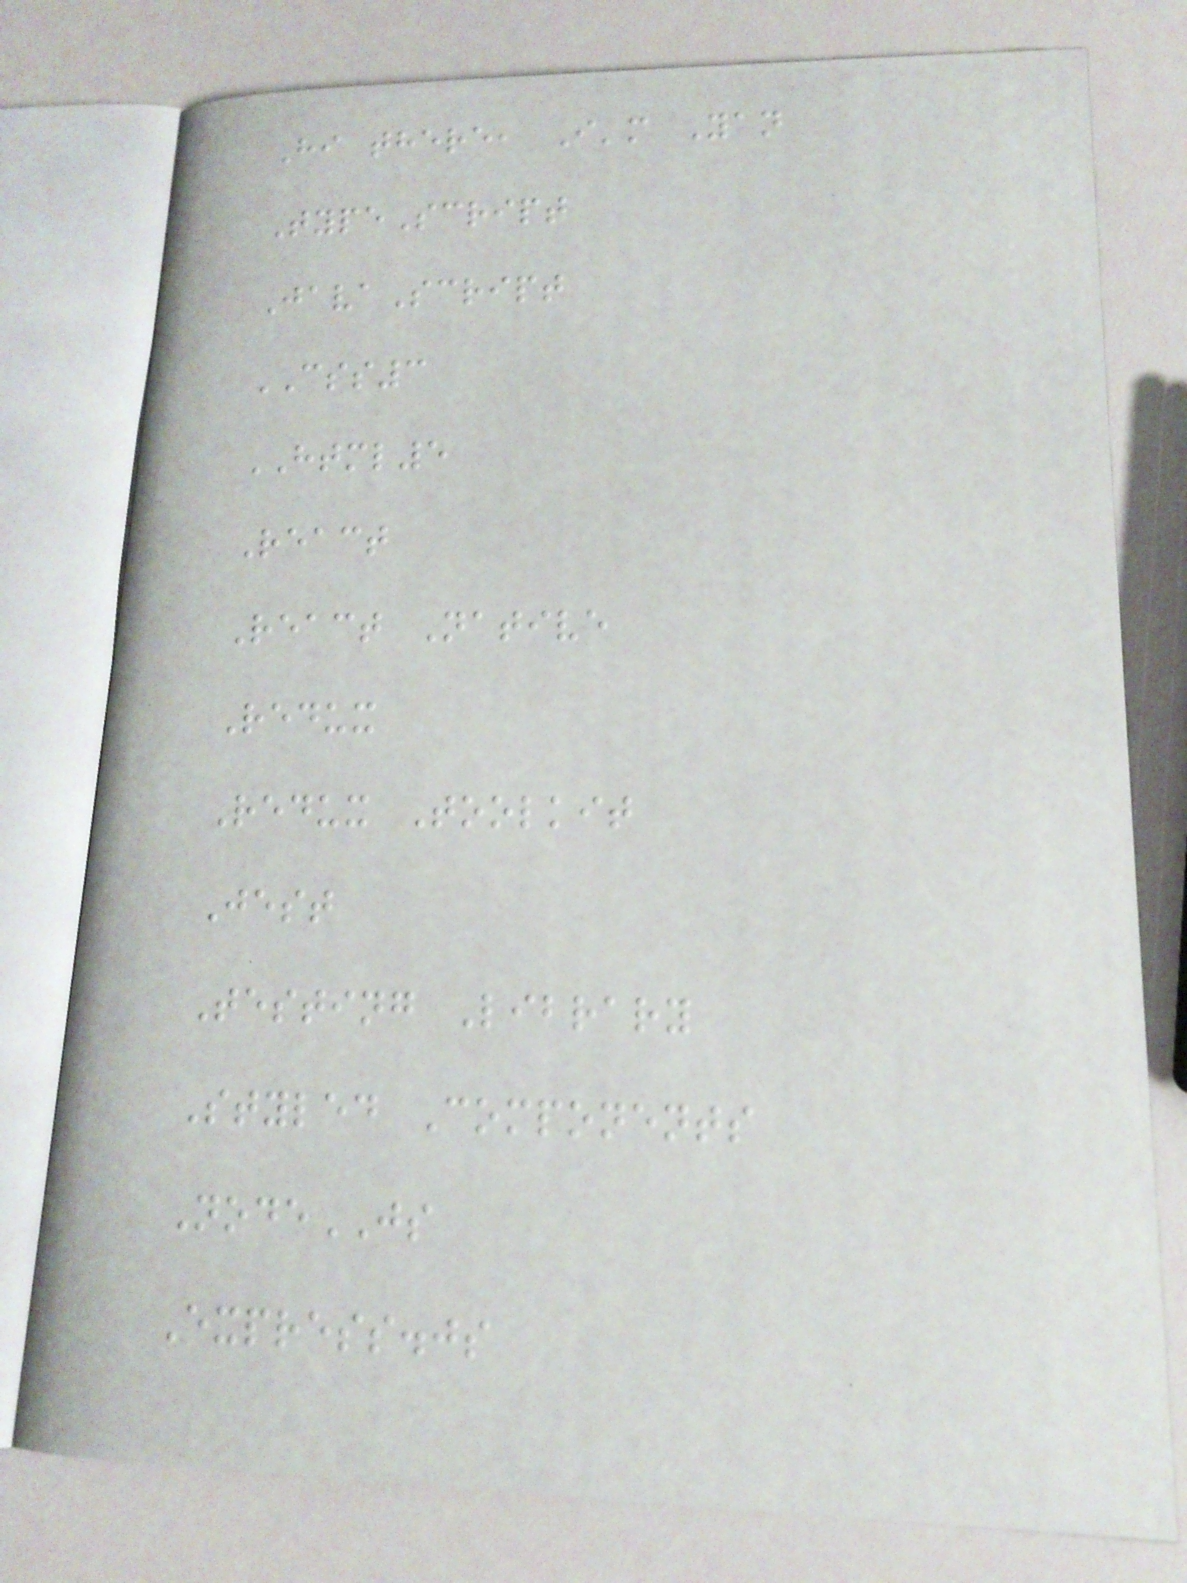Hi there, I'm Yan
TypeScript
JavaScript
CSS3
HTML5
React
React Native
Redux
Redux Toolkit
Jest
Testing Library
Styled Components
NodeJS
Express.js
